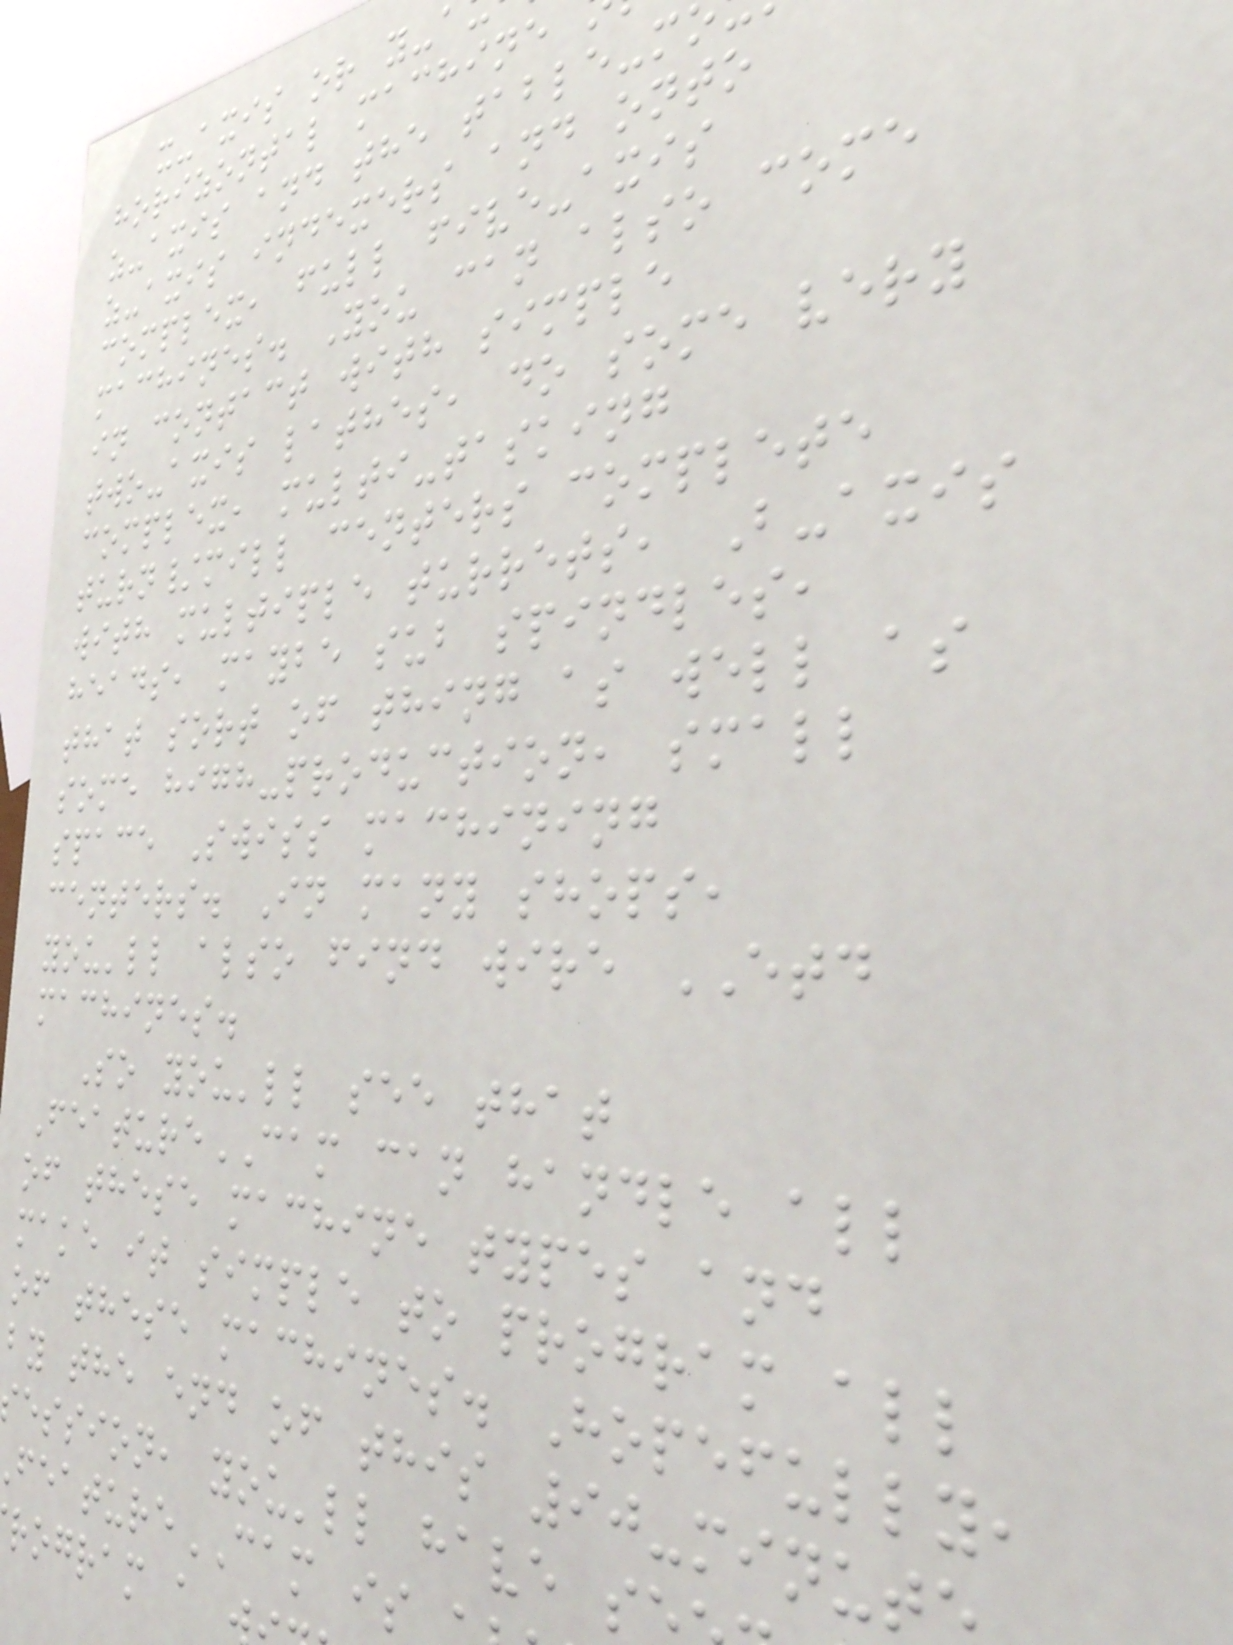x-axis or y-a
horizontal machine
z-axis and the table-m
z-axis indexers and onto
complex, full five-axis
machines. You can also come
in contact with simple
two-axis lathes, do some very
complex, multi-tasking
turn/mill centers complete
with multiple turrets, B-axis
heads, maybe sub spindles,
that sort of thing as well as
some high-production, small
space Swiss machining
centers. In many shops,
you'll also find wire ETD
machines.
So you'll see that
FeatureCAM can handle all
of these machine types and
make it simple to program all
of these machines. Hopefully,
by the end of this 90-minut
ession, you'll have s
eatureCAM is
rogram a
